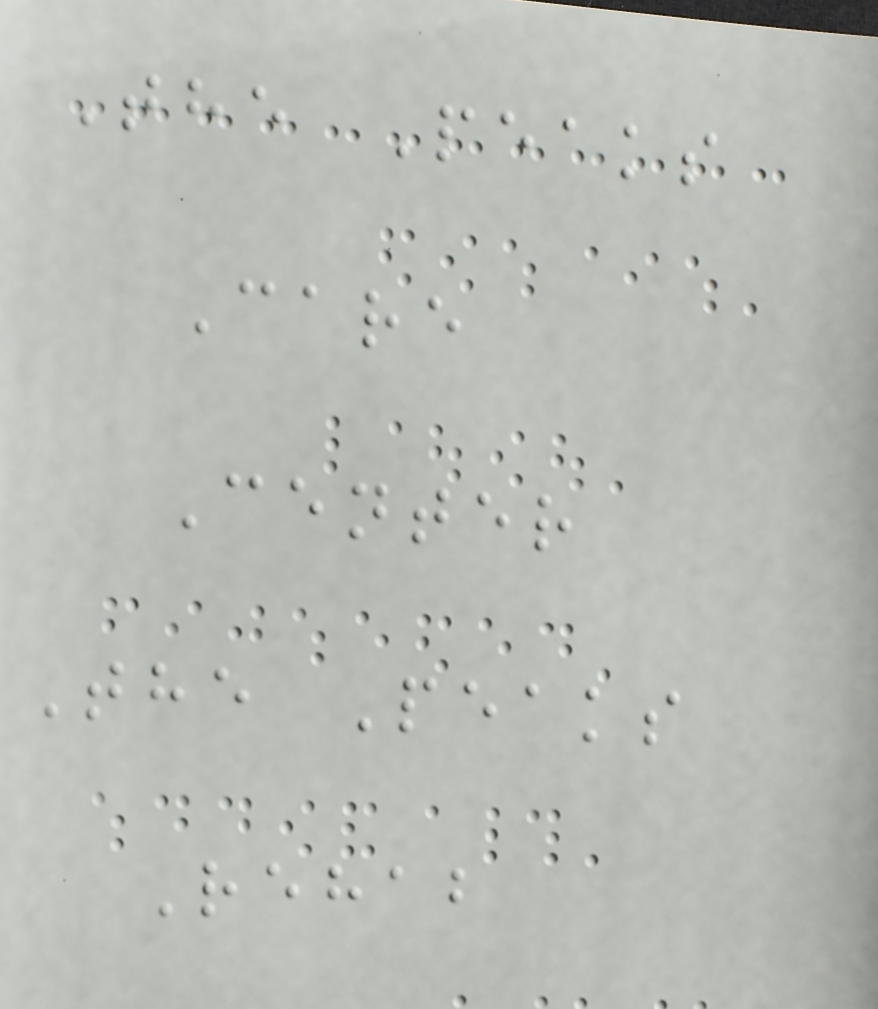The Peaks
Care
Center
The Peaks
Rehab
